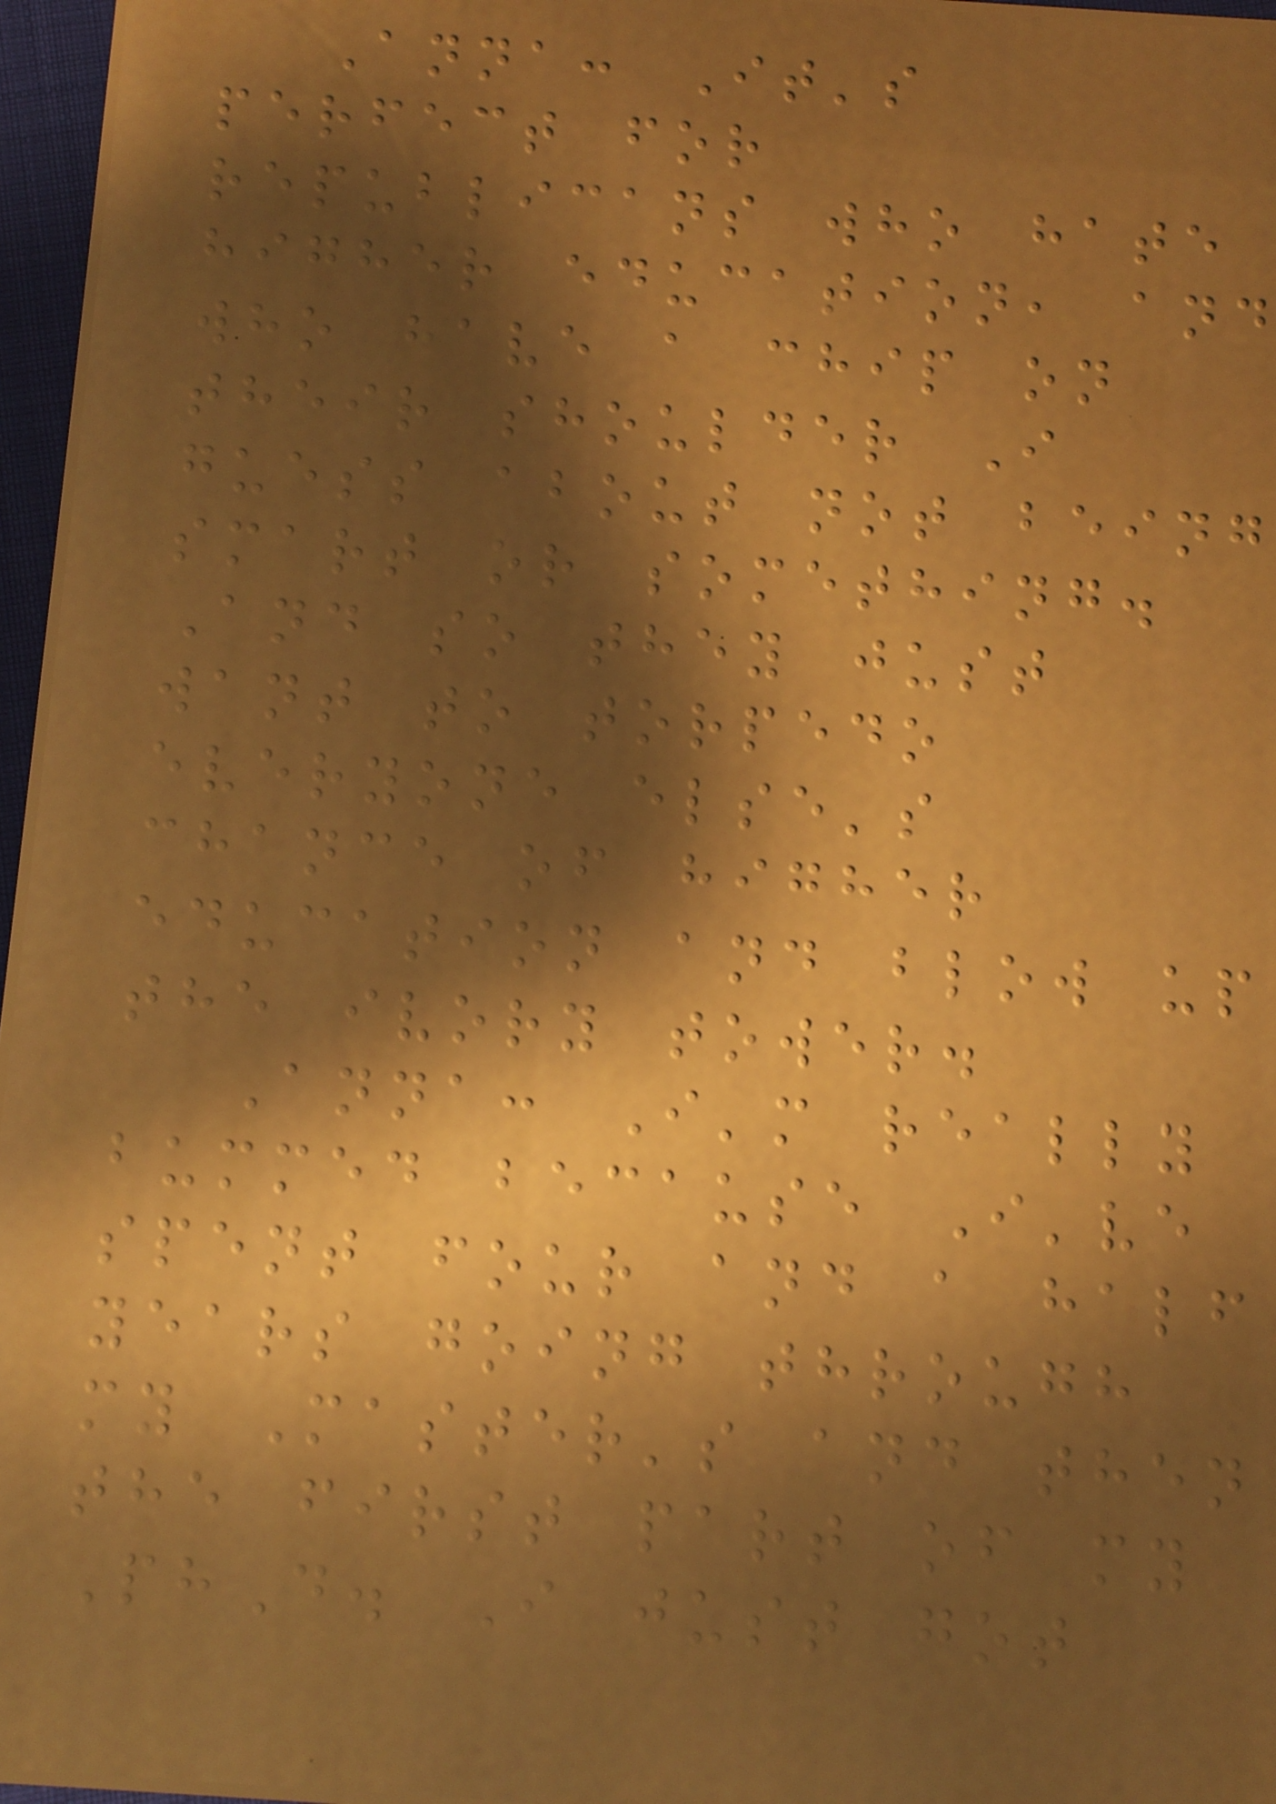Anna: It's
perfect for
republicans who hate
higher education, and
who have a chip on
their shoulder I
guess about not being
smart or something.
And so they just
want to torpedo
everyone else's
chance of higher
education and blow up
the ivory tower.
Anna: I'm really
bummed because I've
spent four and a half
years going through
my Master's and then
the first part of my
PhD. I just got
